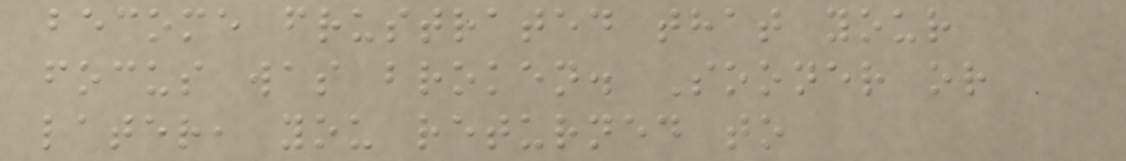become frustrated that your
focus was broken. Sooner or
later, you returned to
